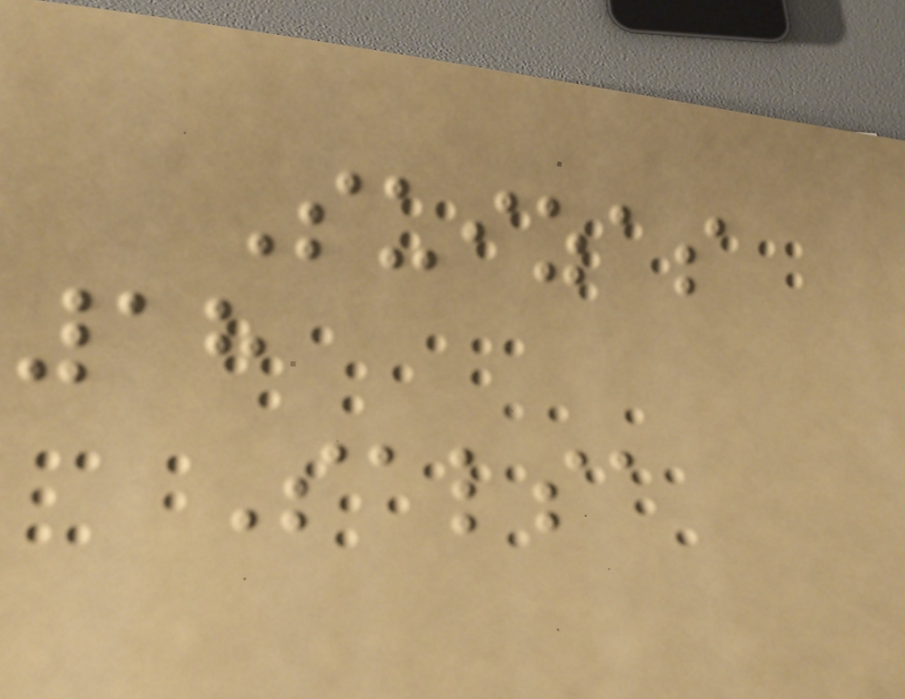Suizas
18
Salsa
